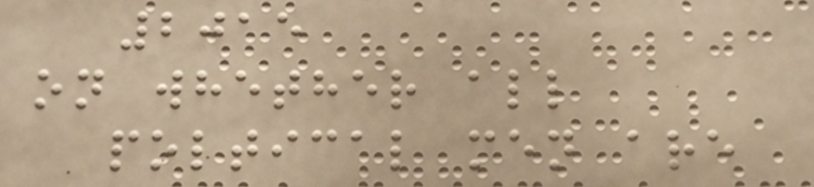2015
on whether all
poltical men are
